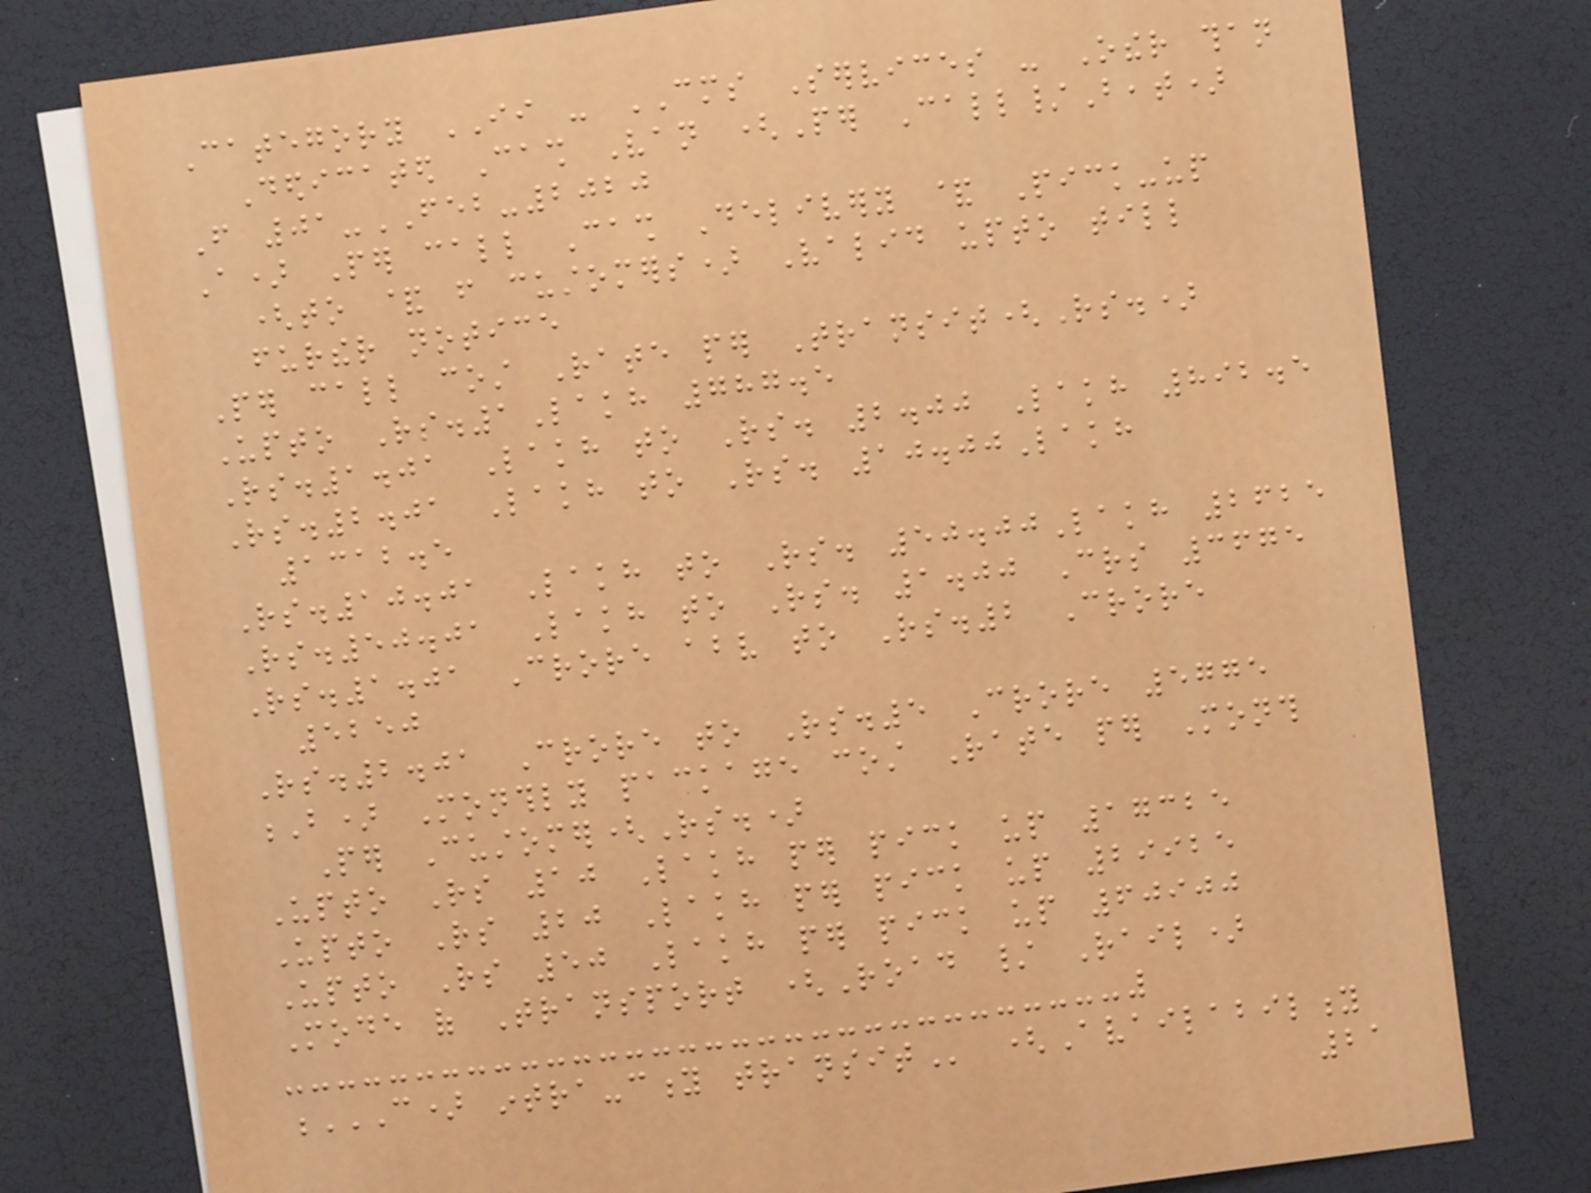Category II - CMS Services - Other than
Dedicated Cash Van (Per Call/Beat)
From 01-FEB-2020
A) Per call Cash Delivery & Pick-up
(to & from customers) Valid upto till
further notice
Per call cost Rate per Transit(Rs.)
Upto Rs.1Lakh 787.5
Rs.1.01 Lakh to Rs. 2.00 Lakh 892.5
Rs.2.01 Lakh to Rs. 10.00Lakh
1312.5
Rs.10.01 Lakh to Rs. 50.00Lakh 2625
Rs.50.01 Lakh to Rs. 1.00 Crs 3675
Rs.1.01 Crore above to Rs.2 Crore
5250
Rs.2.01 Crore to Rs.5 Crore 5775
B) Monthly package cost Rate per Month
Per Customer(Rs.)
Upto Rs 10 Lakh per pick up 17325
Upto Rs 20 Lakh per pick up 29925
Upto Rs 50 Lakh per pick up 60900
Mode of Transport (Road / Rail)
C) INTRA-CITY TRANSIT (Availability
21
